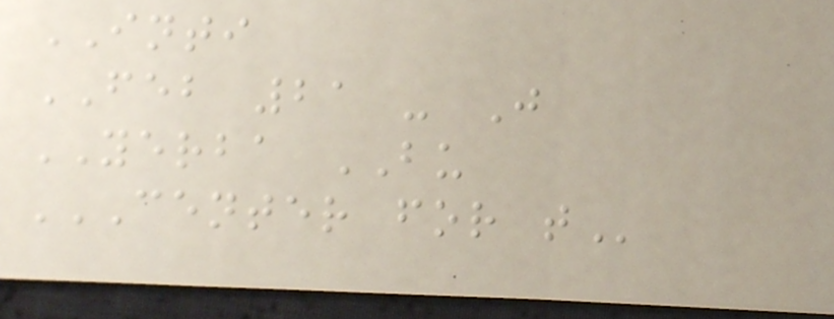INTI
FEB 21 - J
YERBA BU
CENTER FOR T
